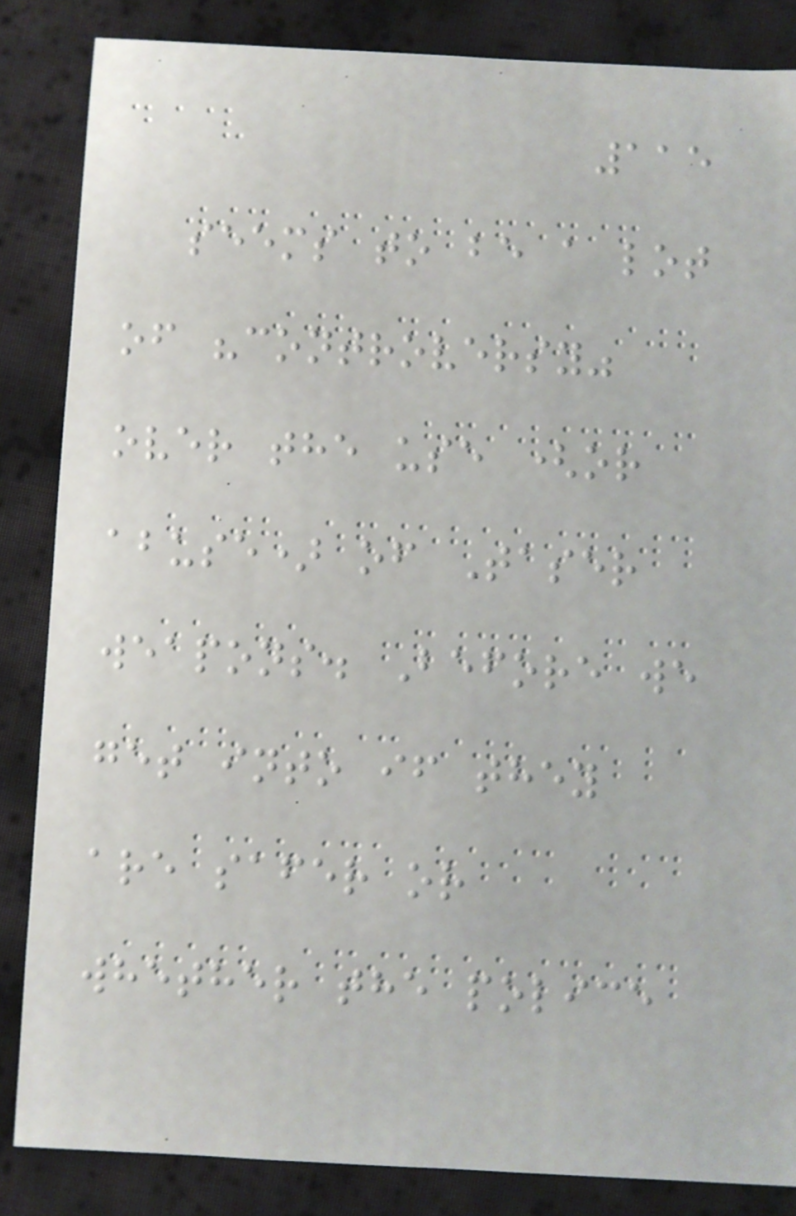115
seems to be a lot
of "controversy"
over the use (or
abuse) of Taser
weapons. Before we
get into if they
are safer or
whether the police
